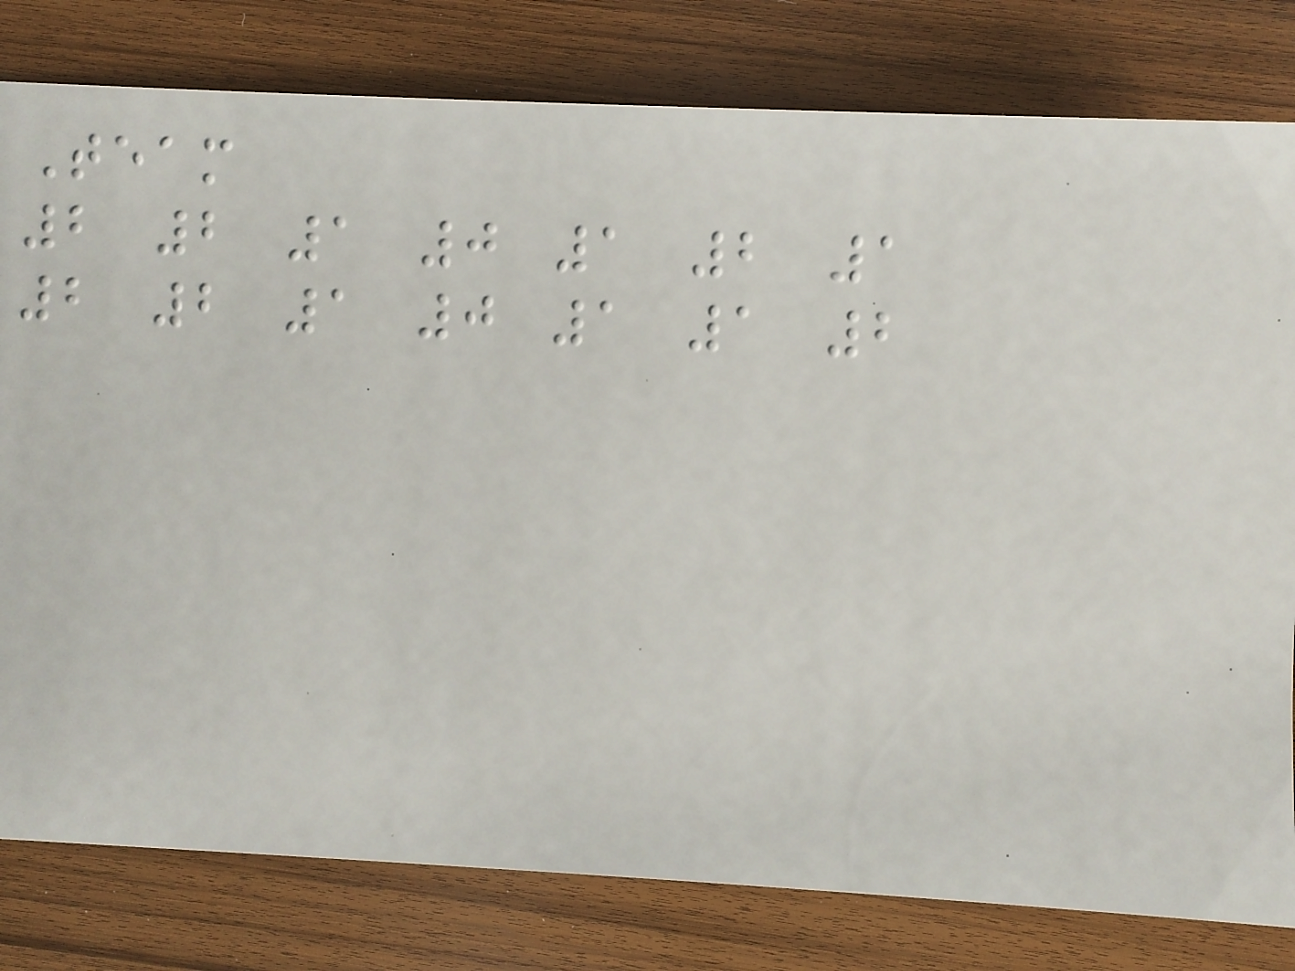Team
2 2 1 0 1 2 1
2 2 1 0 1 1 2
